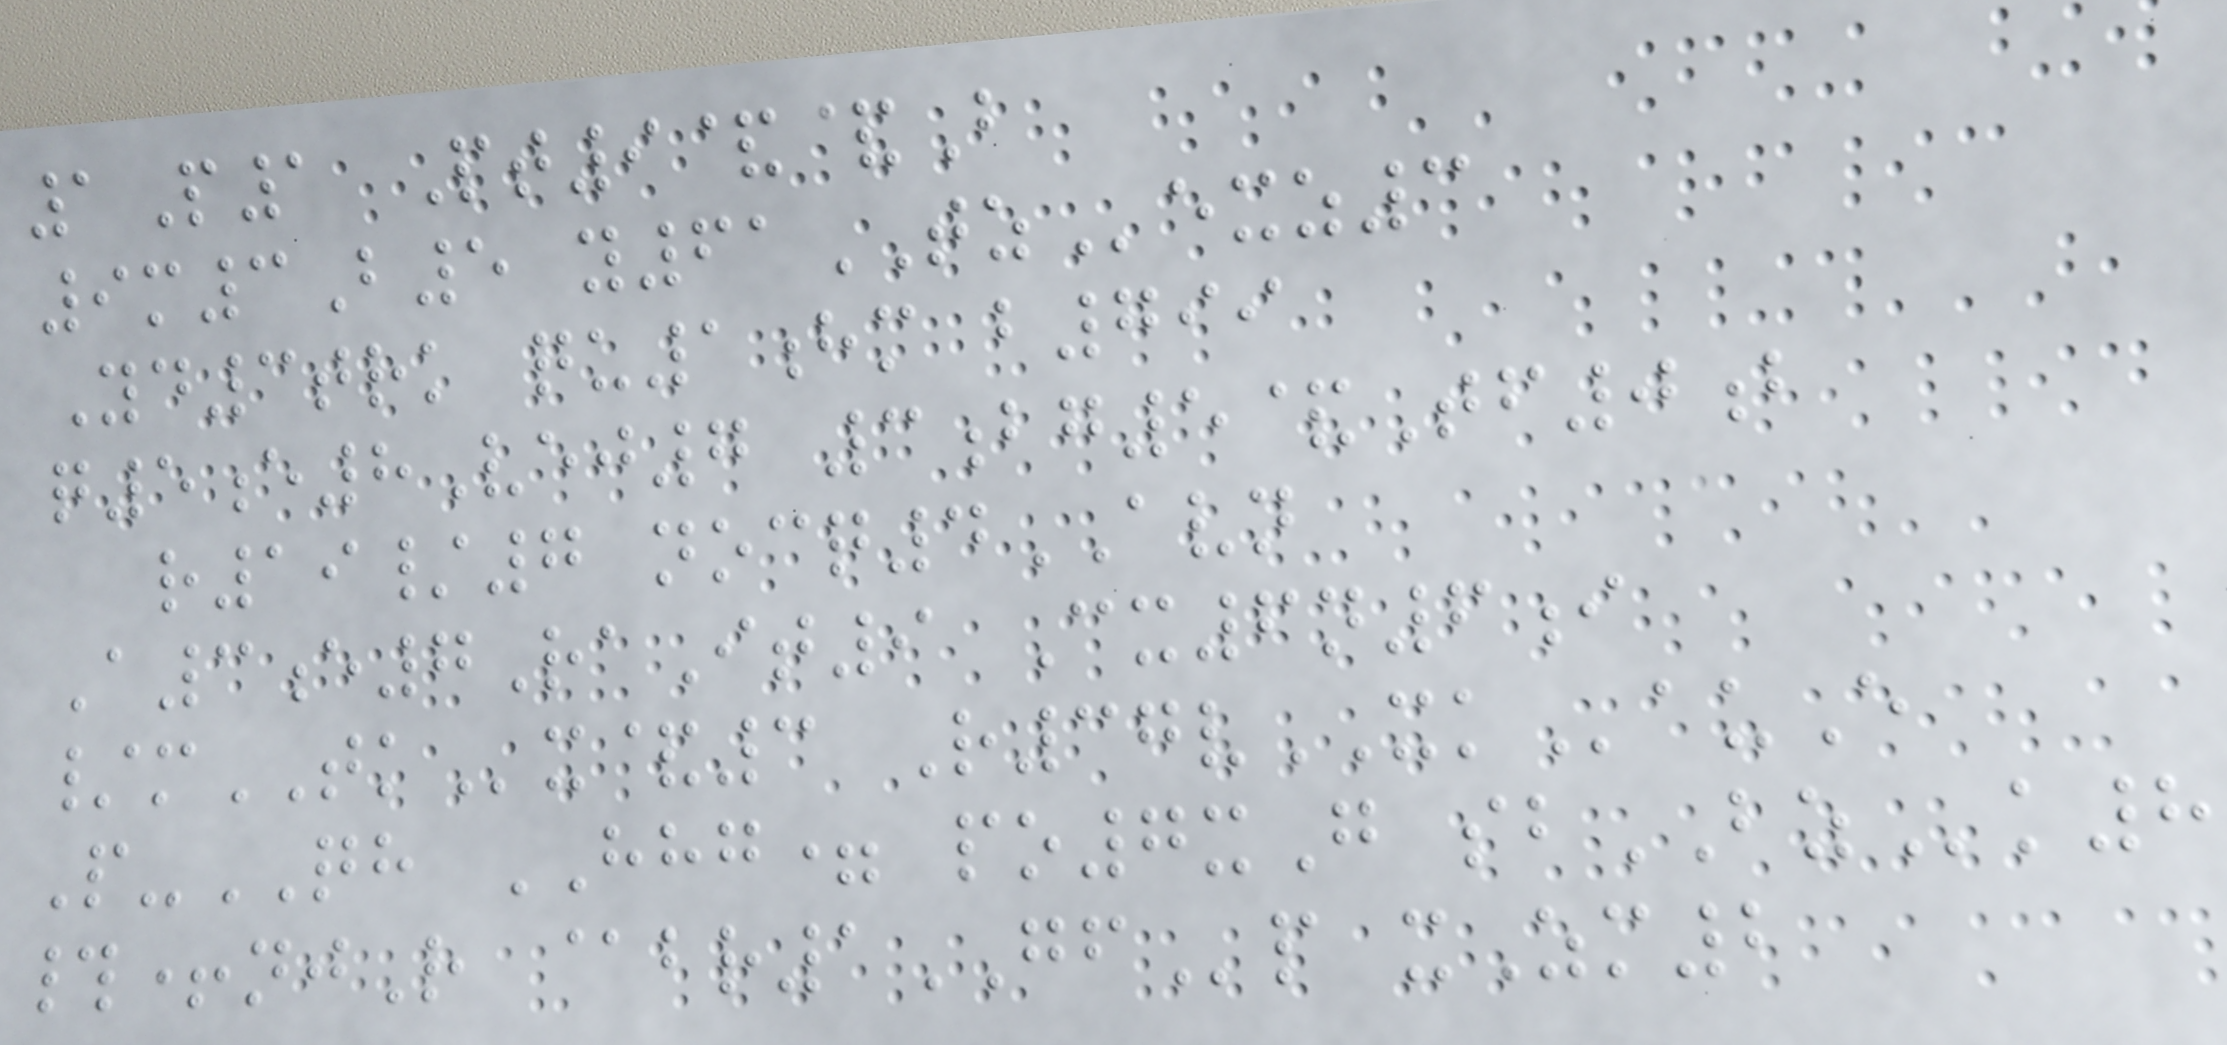1P1 Pt9&&B
9m3B5 y61TZexz3
Yd3trk qu1hm b799
q5e8Vej7 3bg5&Tf0b
r19/7 nocq4AVN
A3e7RaIt9 Cx6n6i
/mTKx&3 R37vXKauE
P-QH HHG= po7xG sbBZk8
#+njR @br1GFp xZm2
